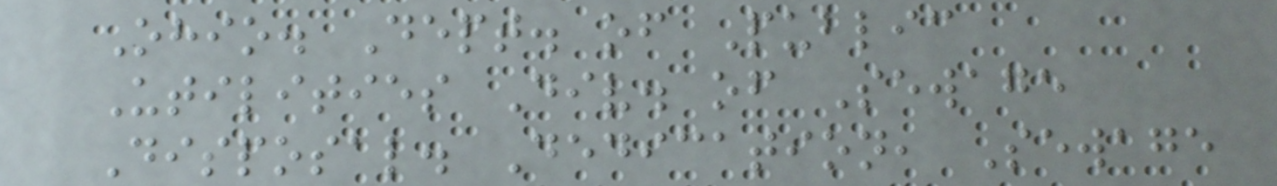Ohio. Dept. of Public
Utilities Div. of Sewage
Disposal. Dedication, Sewage
